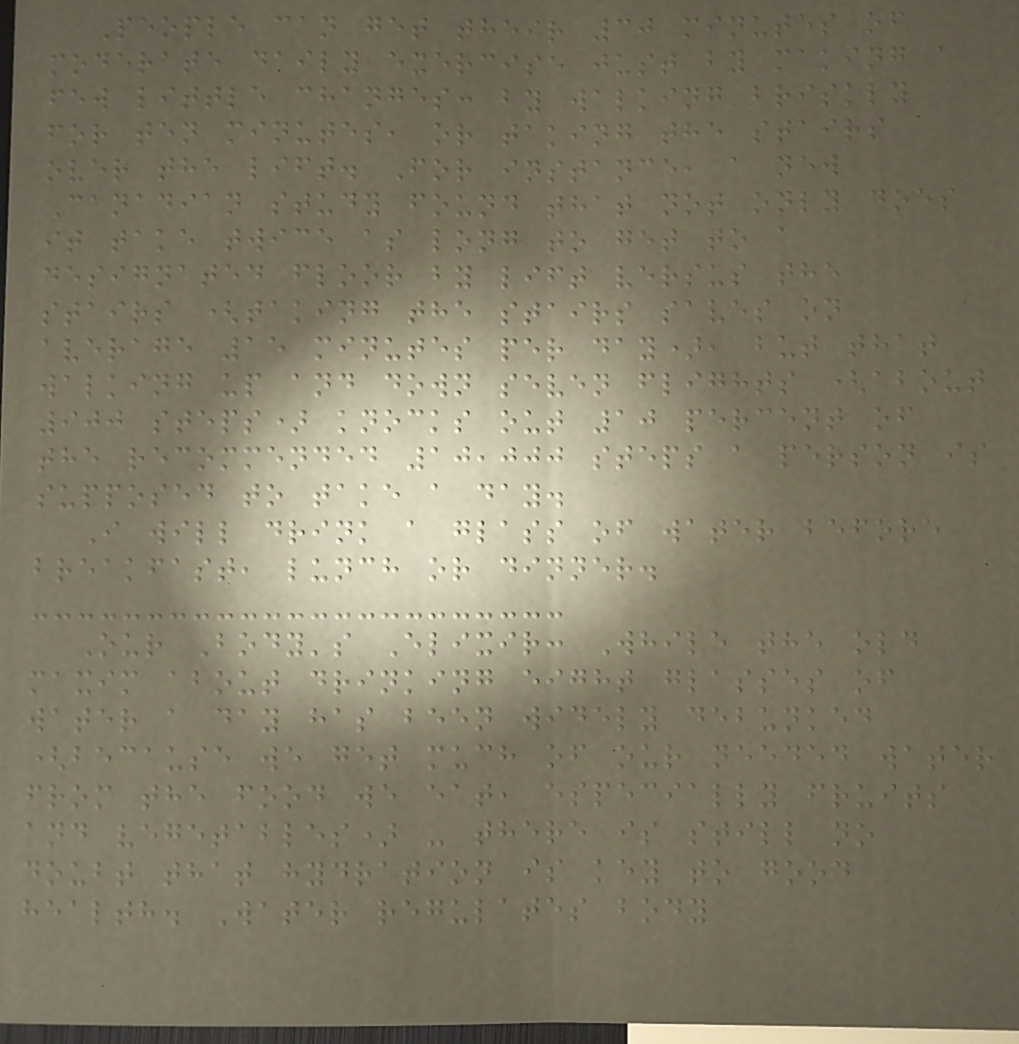People can get their 30 minutes of
moderate daily exercise just by making a
few little changes: by walking briskly
for ten minutes, or taking the stairs
over the lift. For instance, a new
Canadian study found that not only does
it take twice as long to get to a
designated floor by lift versus the
stairs (taking the stairs saves on
average 15 minutes per day), but that
walking up and down seven flights (about
900 steps) knocks out 10 percent of
the recommended 10,000 steps a person is
supposed to take a day.
I will drink a glass of water before
breakfast, lunch or dinner.
Our Body's Elixir: While the old
maxim about drinking eight glasses of
water a day has been widely debunked
(because we get much of our needed water
from the food we eat, especially fruits
and vegetables) - there is still no
doubt that hydration is key to good
health. Water regulates body
